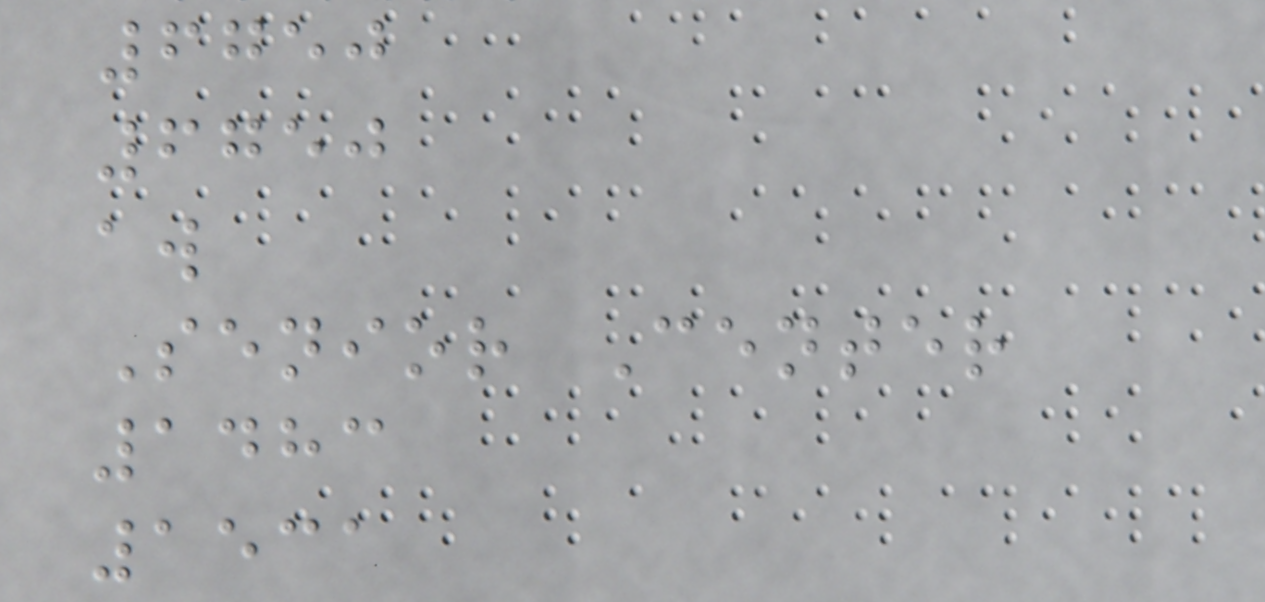6750
6750
aw
Senior Center
1483
1531
